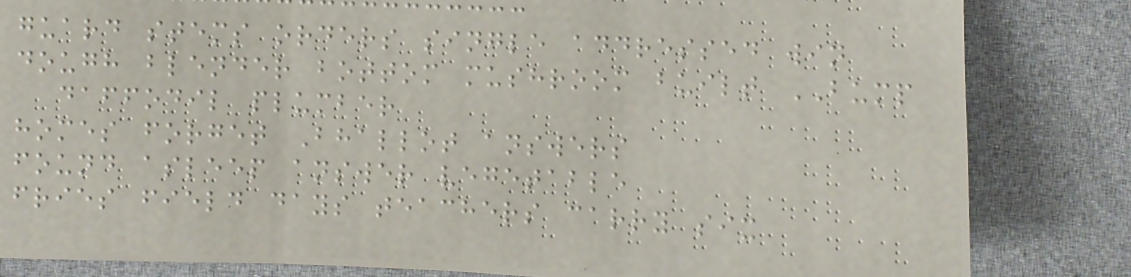guard stems orders single addressed win
dough blender bottom mushroom built BUMP
daffodil plumber
homes forget Bhallot answers
found asleep answer vegetable
fries field days teachers carry six
